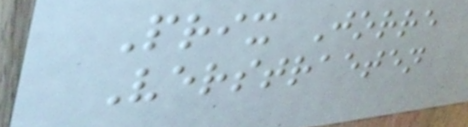Prix Jorre
Verstraeten
